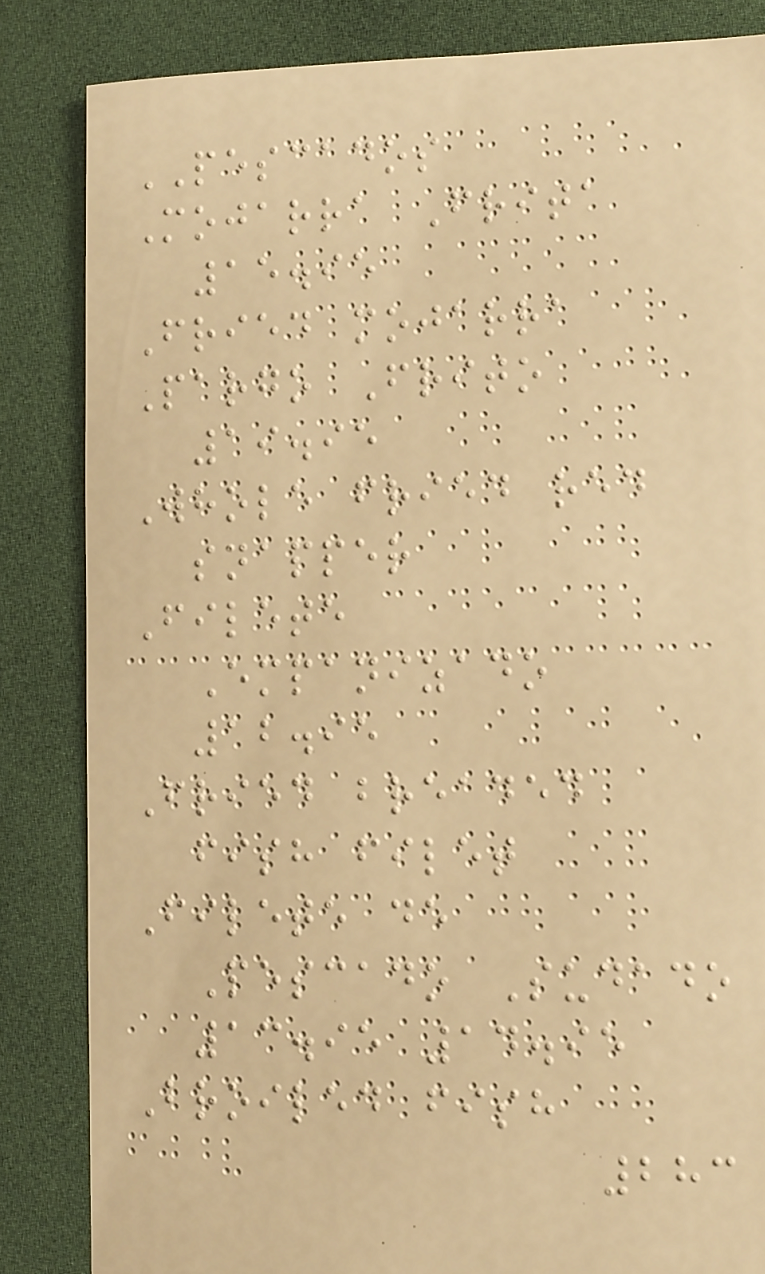PESCADOS
Mojarra Frita
15.95
Fried mojarra
Pargo Frito
19.95
Whole fried red
snapper
Filete
Empanizado
12.95
Fried breaded
fish filet
Filete de
Pescado Sudado
13.95 14.95
Broiled fish
283
